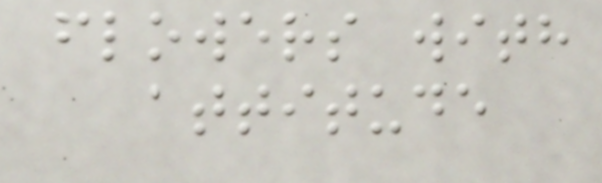flowers with
attitude
